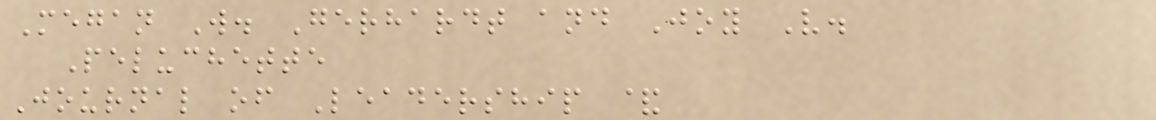Megan W. Gerhardt and Joy V.
Peluchette
Journal of Leadership &
